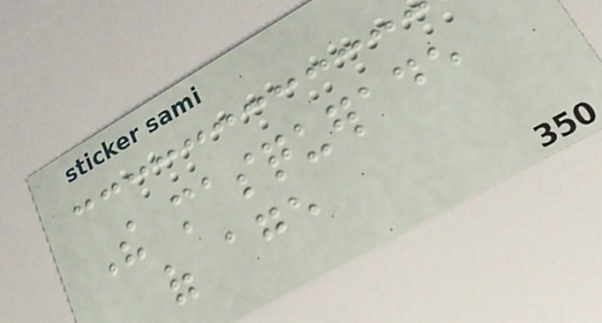The masquerade
of age
